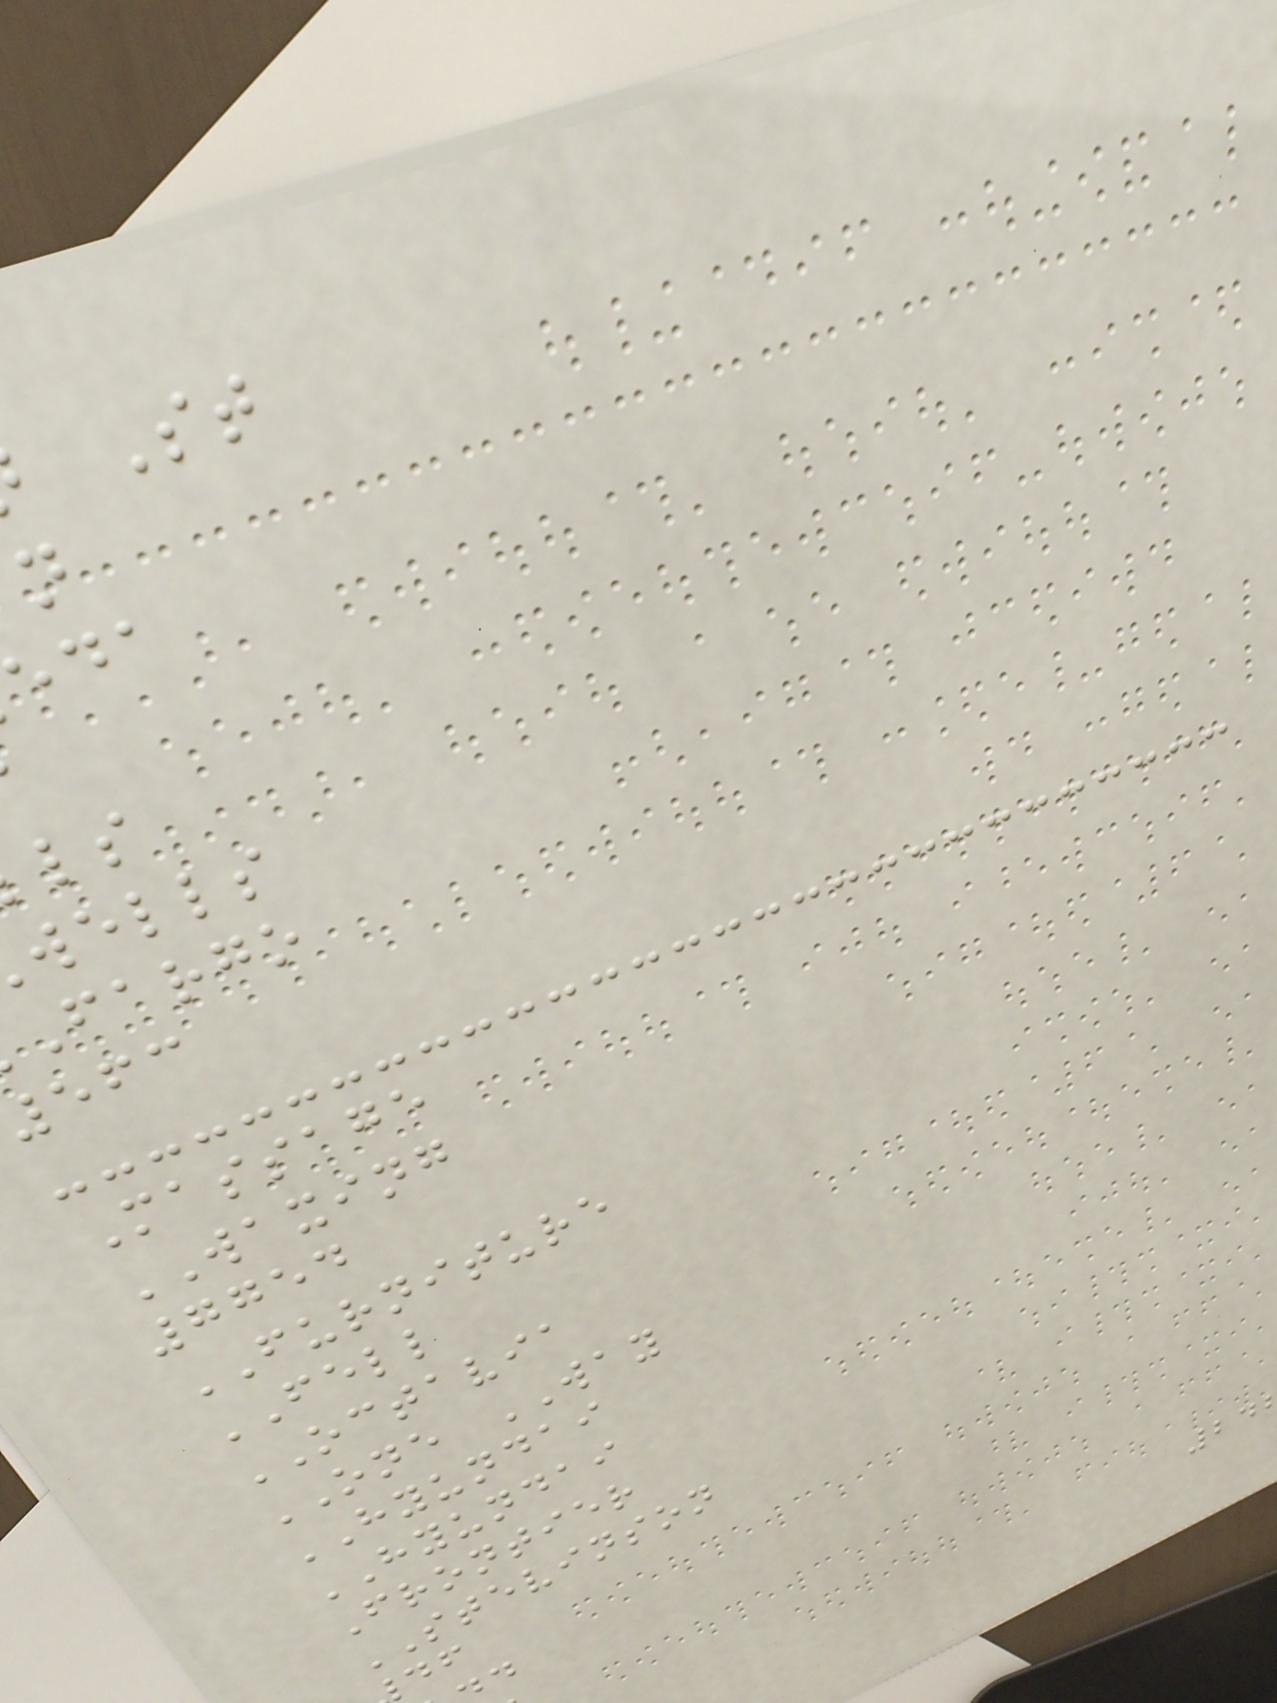wells
fargo
Massage
WAXING
7754
FURNITURE
FELL
OCTAVIA
ONE WAY
HYUNDAI
HYUNDAI
Frontier
STEVINSON
